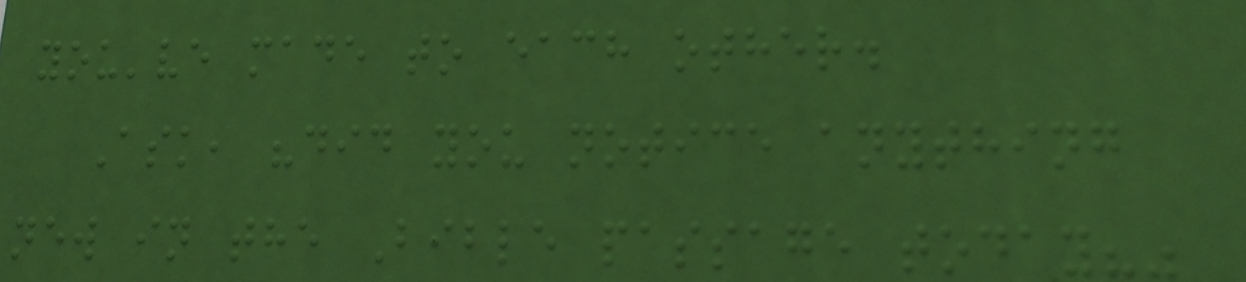you've made to each other.
Ask, "did you notice anything
new in the Bible passage today?"
